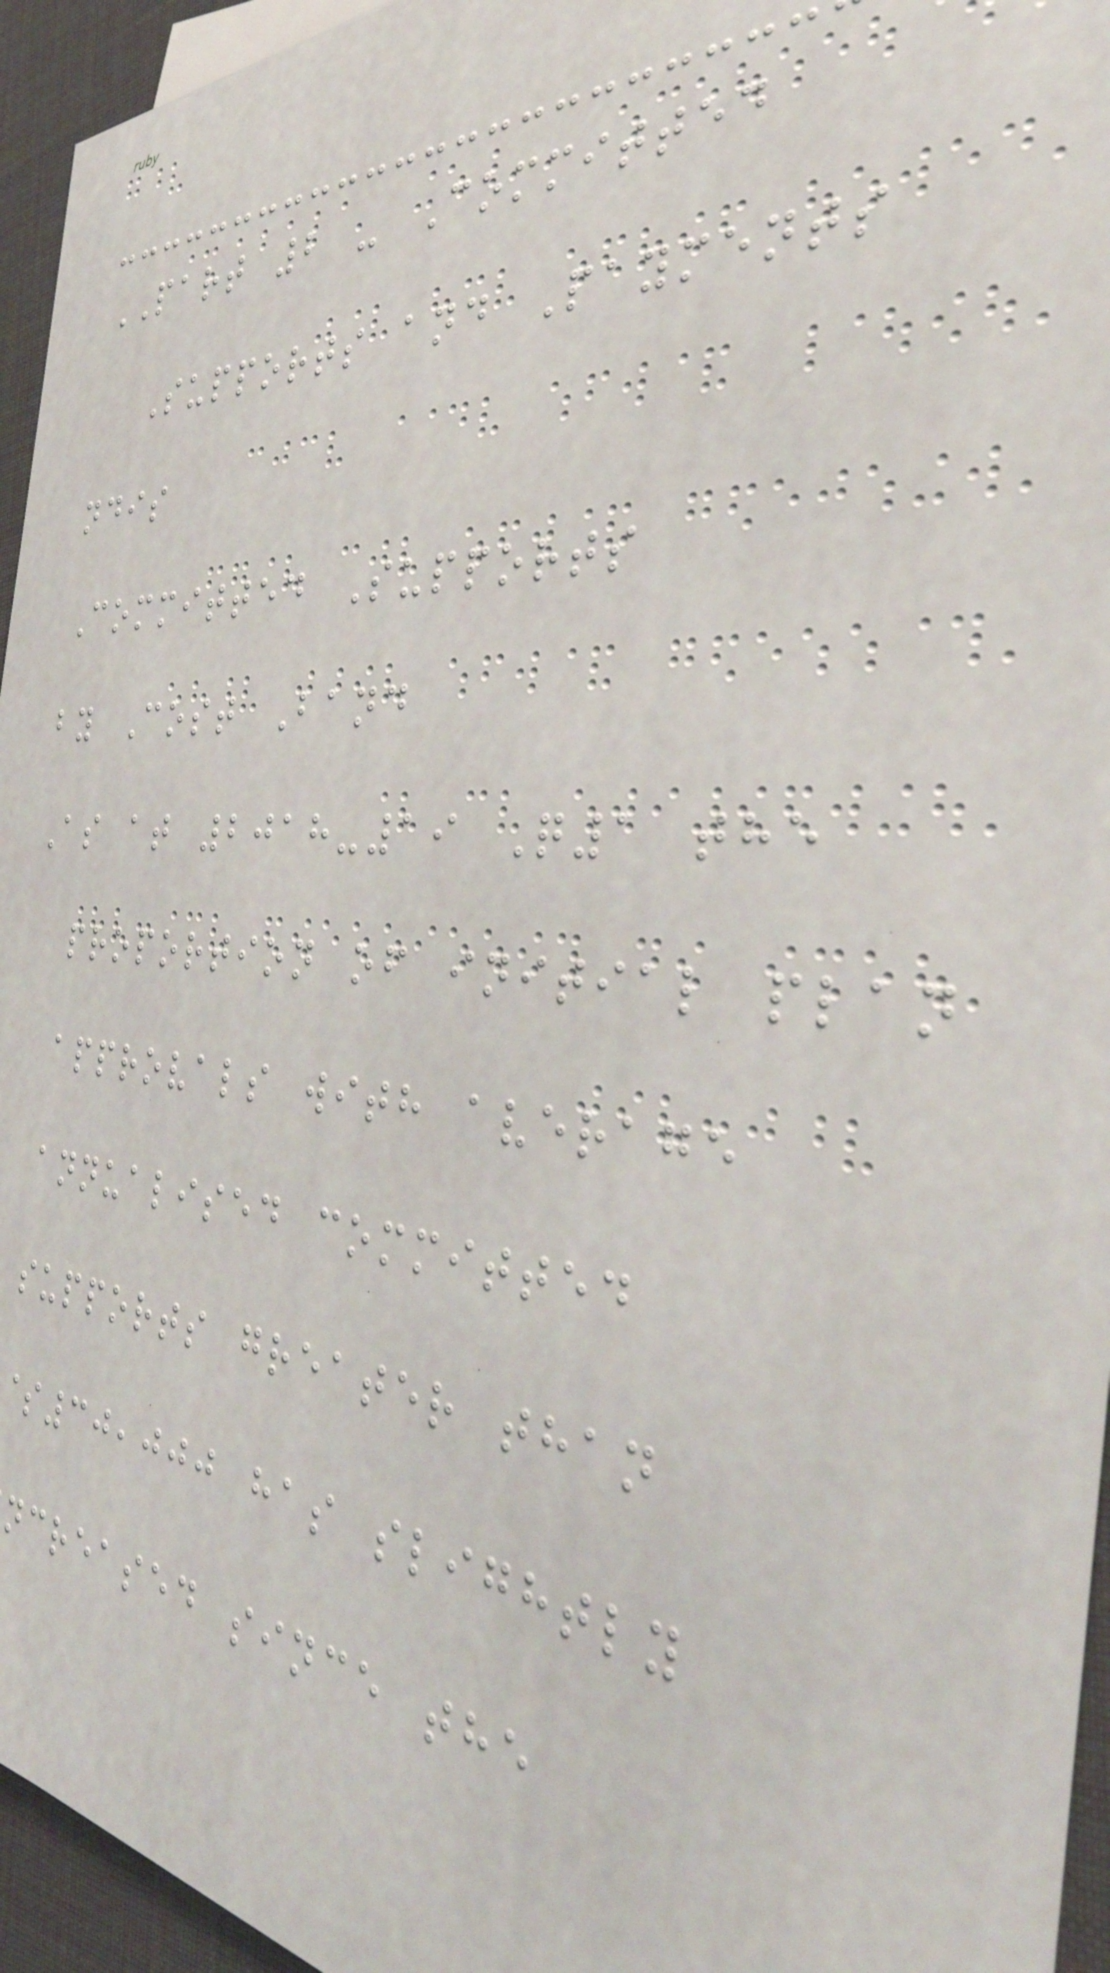PART 2 - Committed
Supports and Payments
ndis
Committed Supports
by Cost Band
As at 2018-19 Q1 the
proportion of initial plan
approvals with average
annualised committed
supports greater than
30,000 has slightly
ncreased since the
